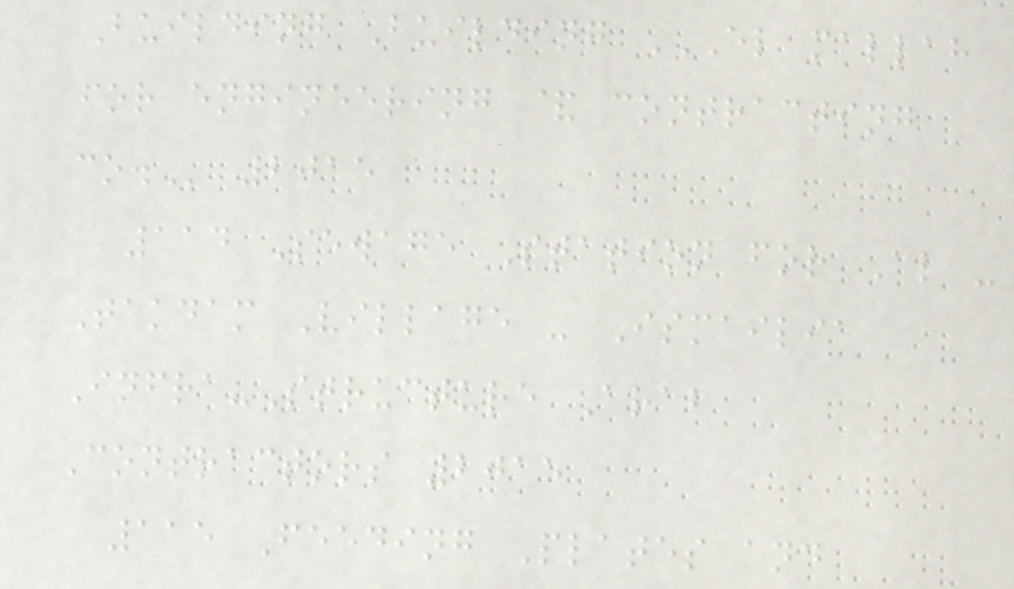Building Building EL MALLAH
FOR ENGINEERING & CONTRACTING
CO. 2015
114 Sewage Station for Al -
Takdam Village - Ismailia
Infra-Structure Arab
Contractors 2015
115 Feeding Plates and
